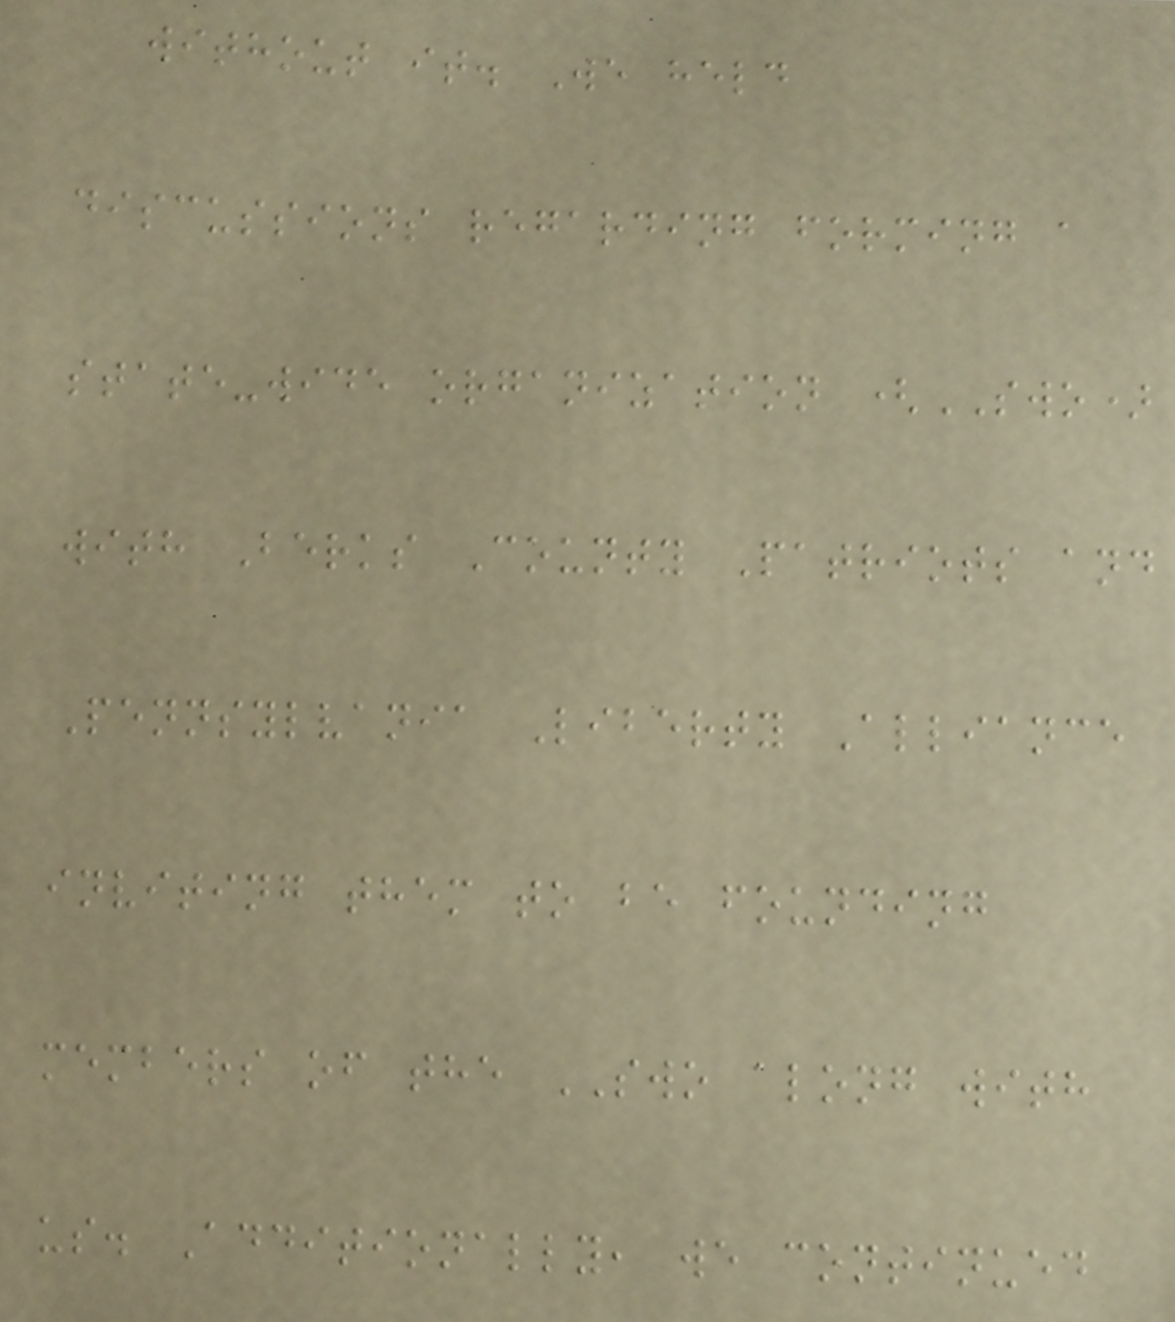without it. We held
discussions regarding forming a
state-wide organization (SWO)
with Berks County Patriots and
Pennsylvania Liberty Alliance
inviting them to be founding
members of the SWO along with
us. Additionally, we continued
